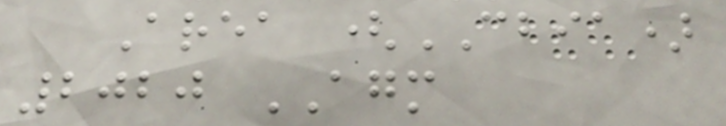Area (CBIA)
2020 AGM
